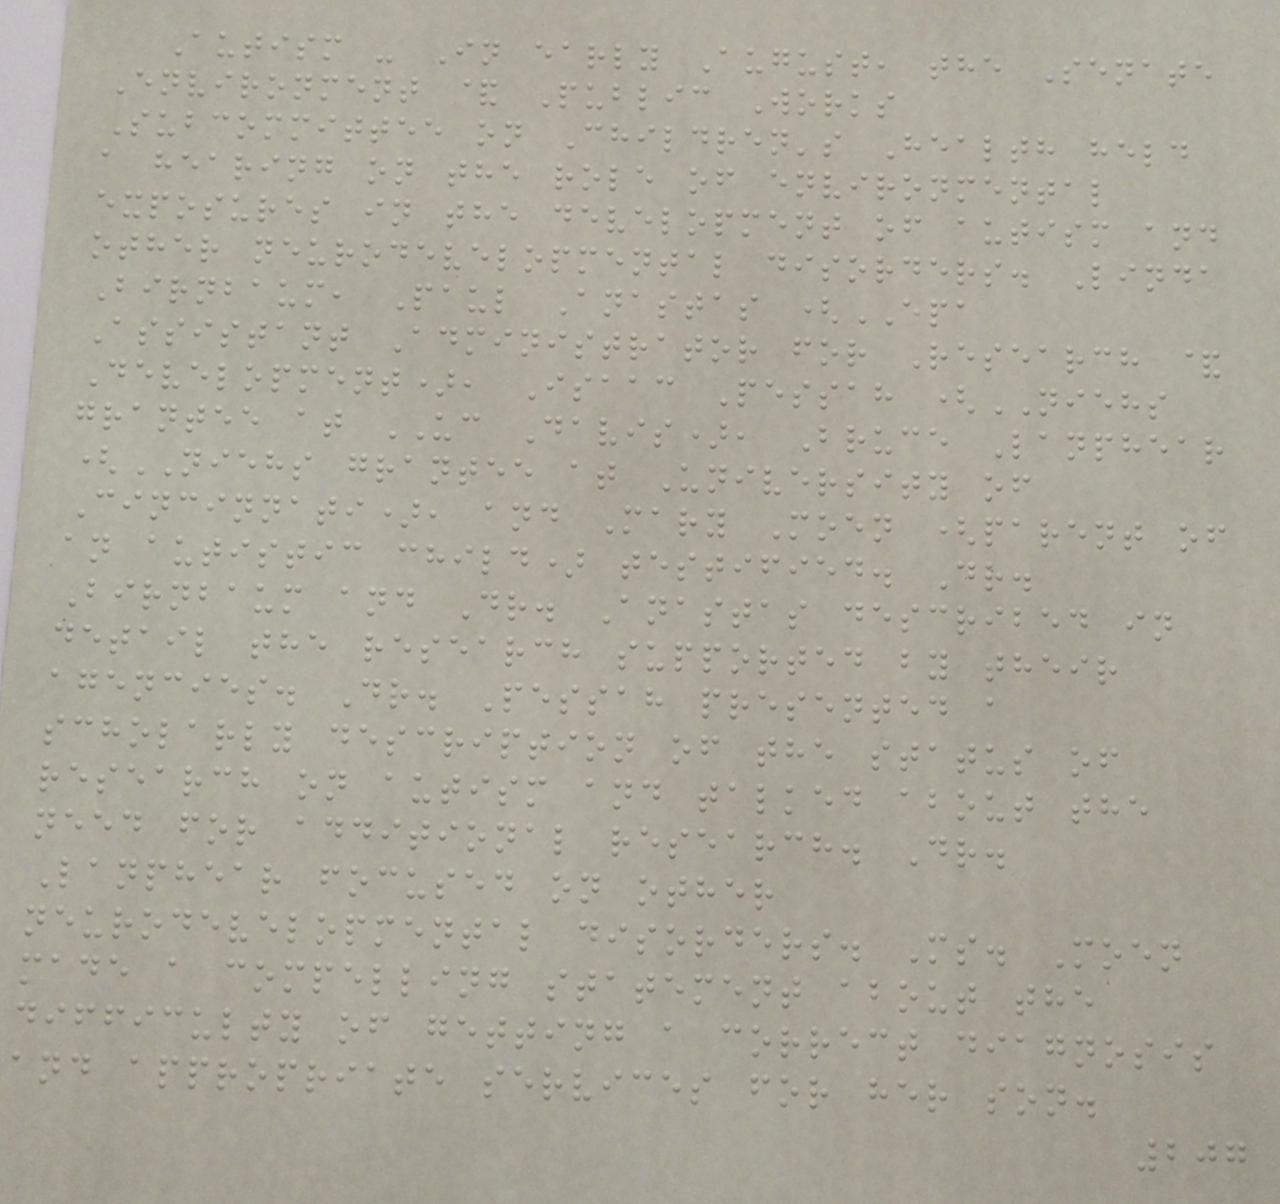Autism - In early August, the Senate
Environment & Public Works
Subcommittee on Children's Health held
a hearing on the role of environmental
exposures in the development of autism and
other neurodevelopmental disorders. Linda
Birnbaum, Paul Anastas (EPA
Assistant Administrator for Research &
Development), Isaac Pessah (NIEHS
grantee at UC Davis), Bruce Lanphear
(NIEHS grantee at University of
Cincinnati), and Mary Moen (parent of
an autistic child) testified. Dr.
Birnbaum and Dr. Anastas described in
detail the research supported by their
agencies. Dr. Pessah presented a
scholarly description of the status of
research on autism and talked about the
need for additional research. Dr.
Lanphear focused on other
neurodevelopmental disorders. Ms. Moen
made a compelling statement about the
difficulty of getting a correct diagnosis
and appropriate services for her son.
207
